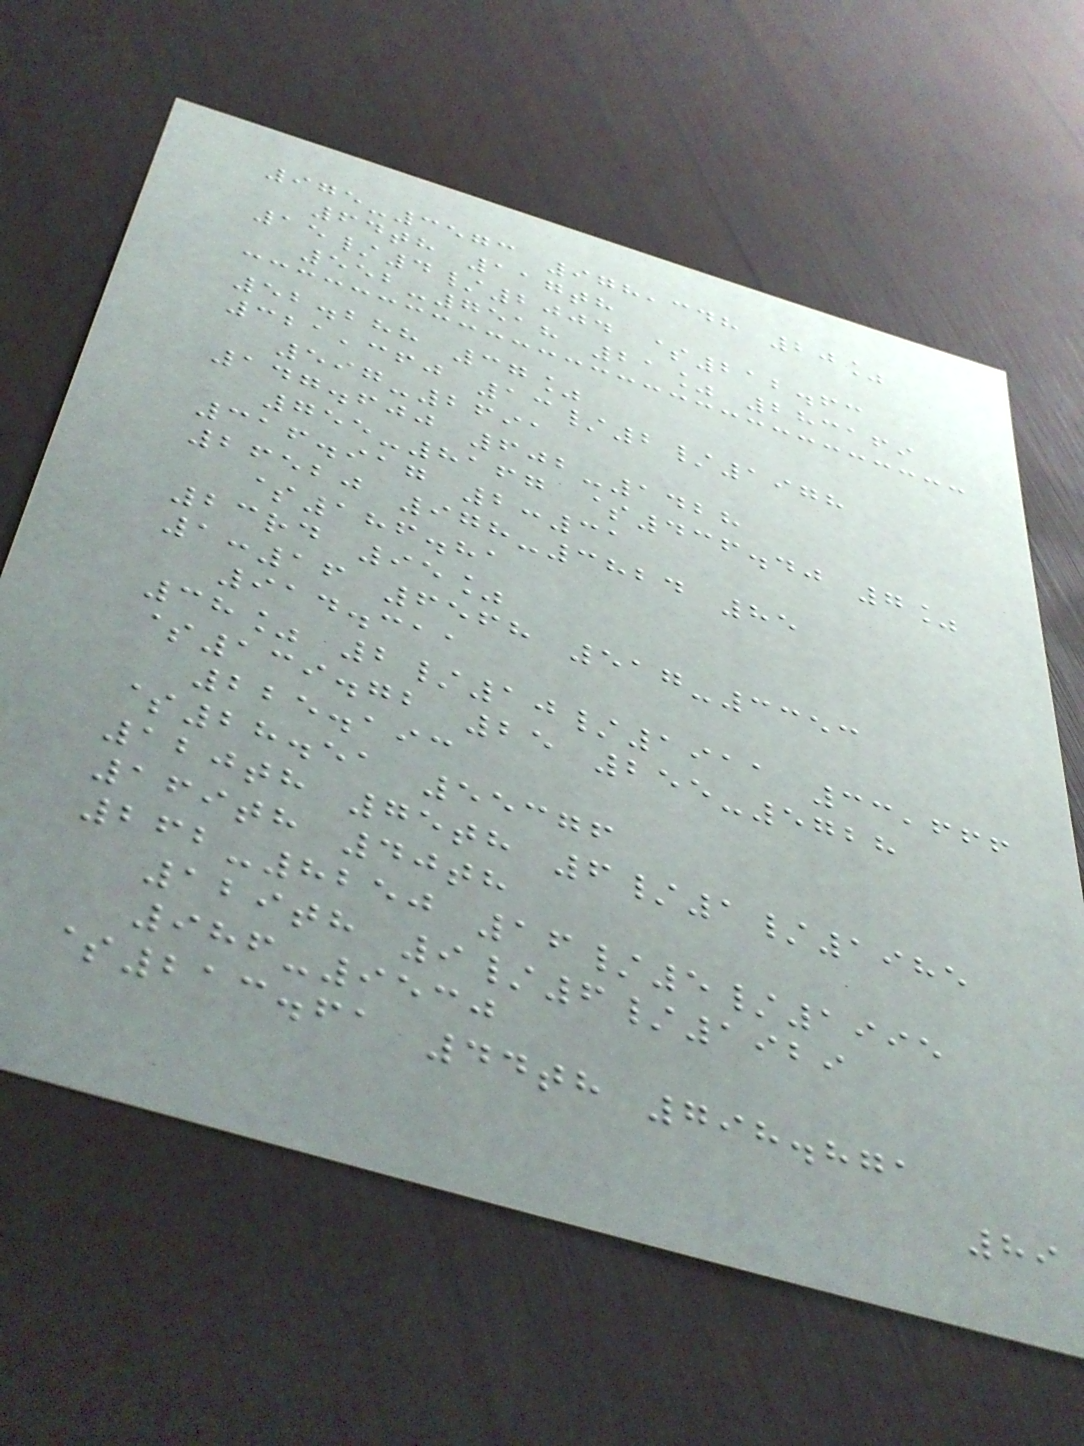975-3573 978,348 20%
64th 117th
15/4/2004 $212.63
552-7518 21% 283169
52.288 37%
321,360 13/2/1978
597-2691
147.600 602-1428
755-8167 $436.40 7%
316.917 2:31
26520 978-3824 85
$186.81
23rd 95%
1:16 6568 517-3353
914.311
38% 2/10/1911 33,666
$139.72 25 255-5728
225.193
$28.51 55376
120th 75th 6/1/1985
169th 40th
262-8250 16/5/1995
129th 9/6/1929
986-9530
$213.61 44th 798.871
89
